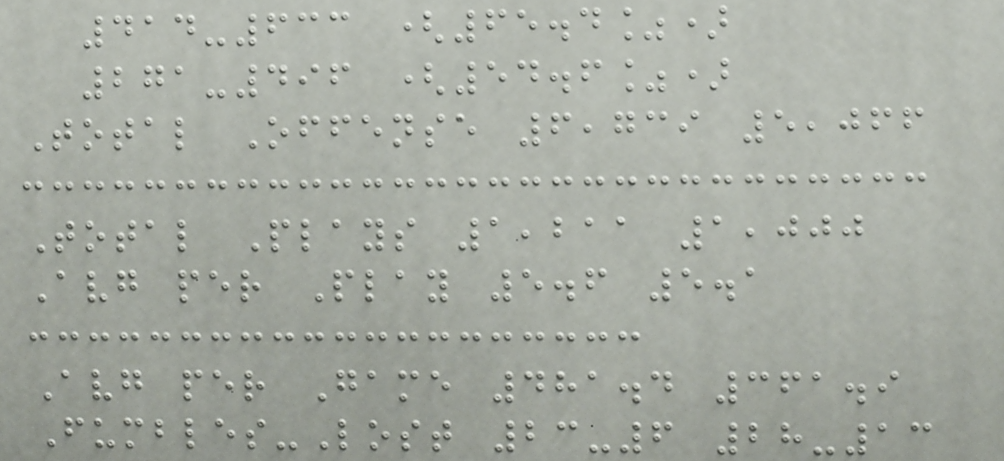414-633 (65.4%)
271-496 (54.6%)
Total Offense 6,739 5,066
Total Plays 1,211 1,000
Avg per Play 5.6 5.1
Avg per Game 481.4 361.9
Fumbles-Lost 23-6 28-13
